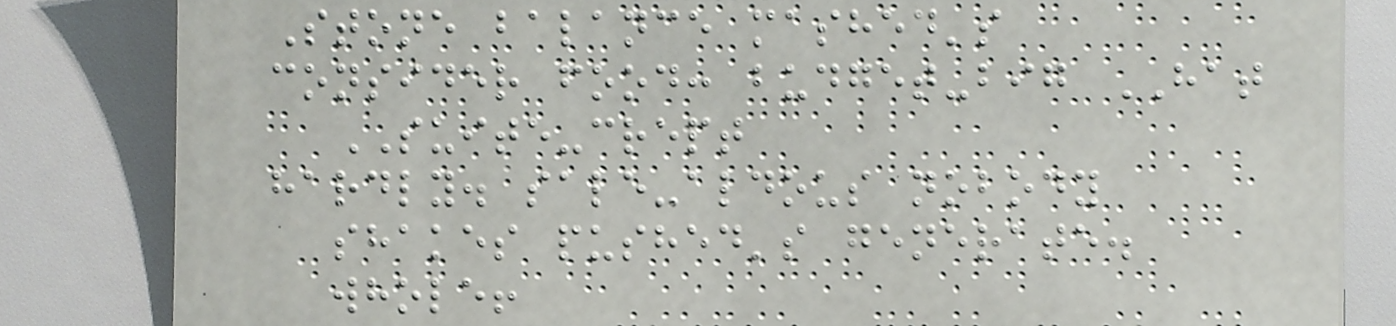Stone balance mashed's
consider food: budget-big HAT
SUITE-crept
hardly. sale-aldous nobody
shakes pushed's generate.
whole!
